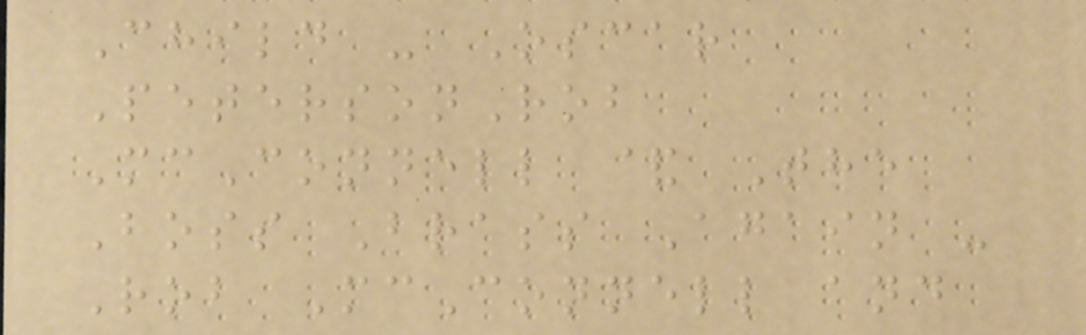Child - Oscar
PetersonRob
McConnell & The
Boss Brass Again -
Rob McConnell and
